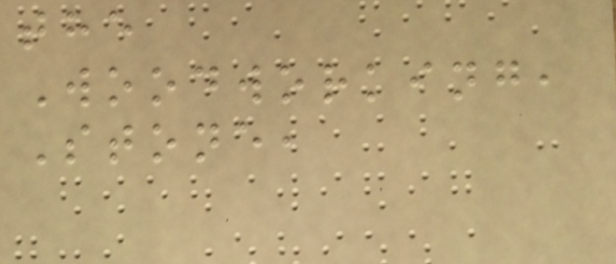the
Woodworking,
Stone,
